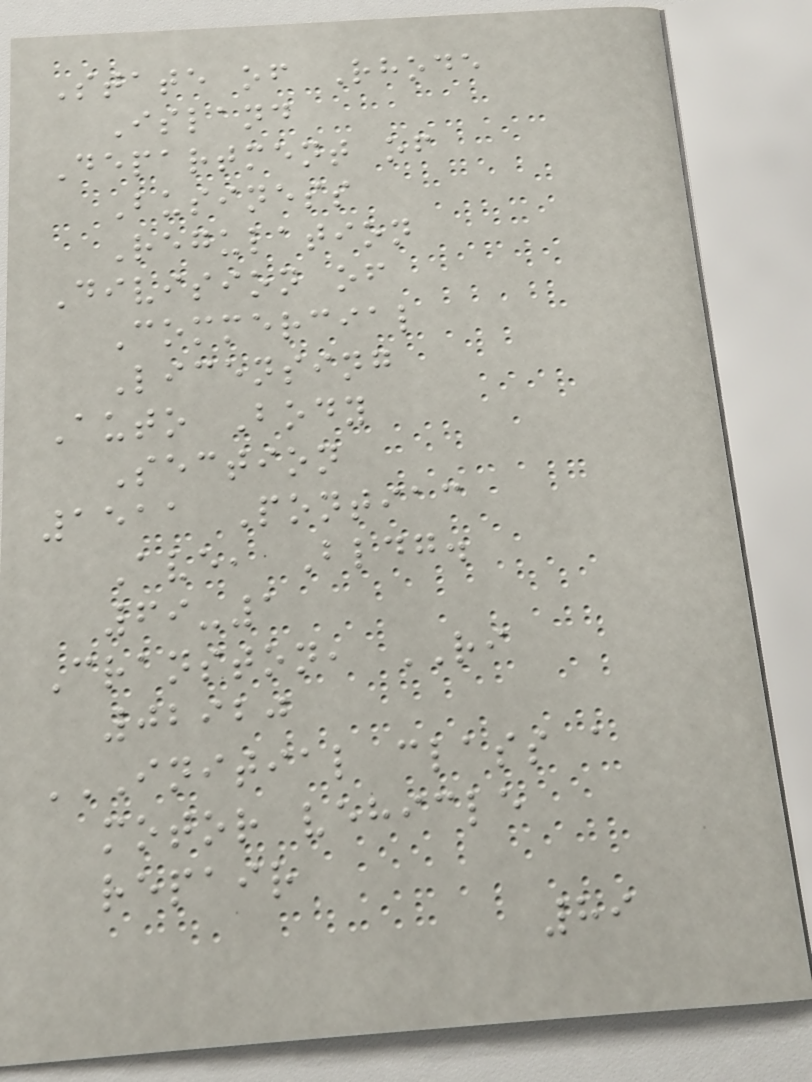State of Rhode
Island
Department of
Business
Regulation
Division of
Commercial
Licensing
Auto Body
Section
1511 Pontiac
Ave, Bldg.
69-1
Cranston, RI
02920
INITIAL CLASS A
MOTOR VEHICLE
REPAIR
89
